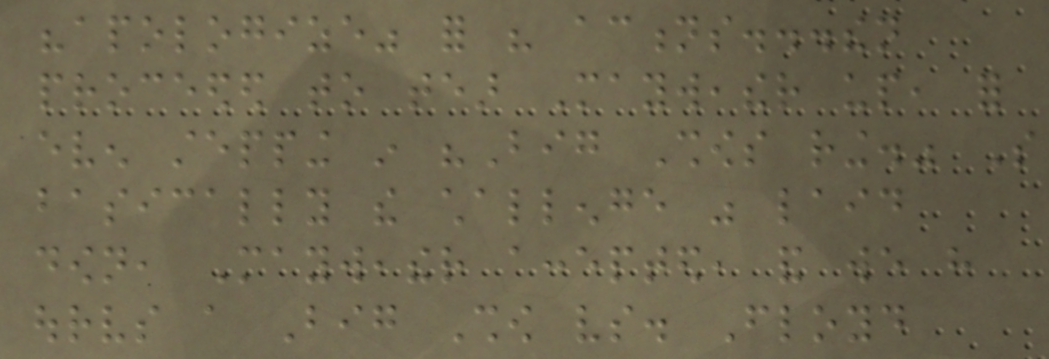"apologize" for his actions...then
proceeded to tear Mayweather up, for
even stepping in "Big Shows ring." So
basically the challenge was laid
down, Mayweather accepted, and we have
ourselves a Big Show vs. Floyd
